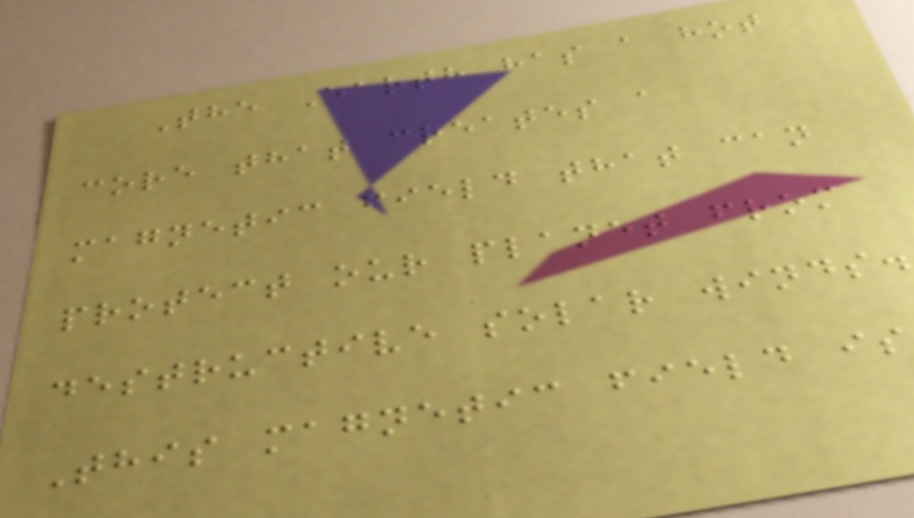The Earth has a hot
core that creates a
magnetic field that can
protect our planet from
destructive solar winds.
This magnetic field is
